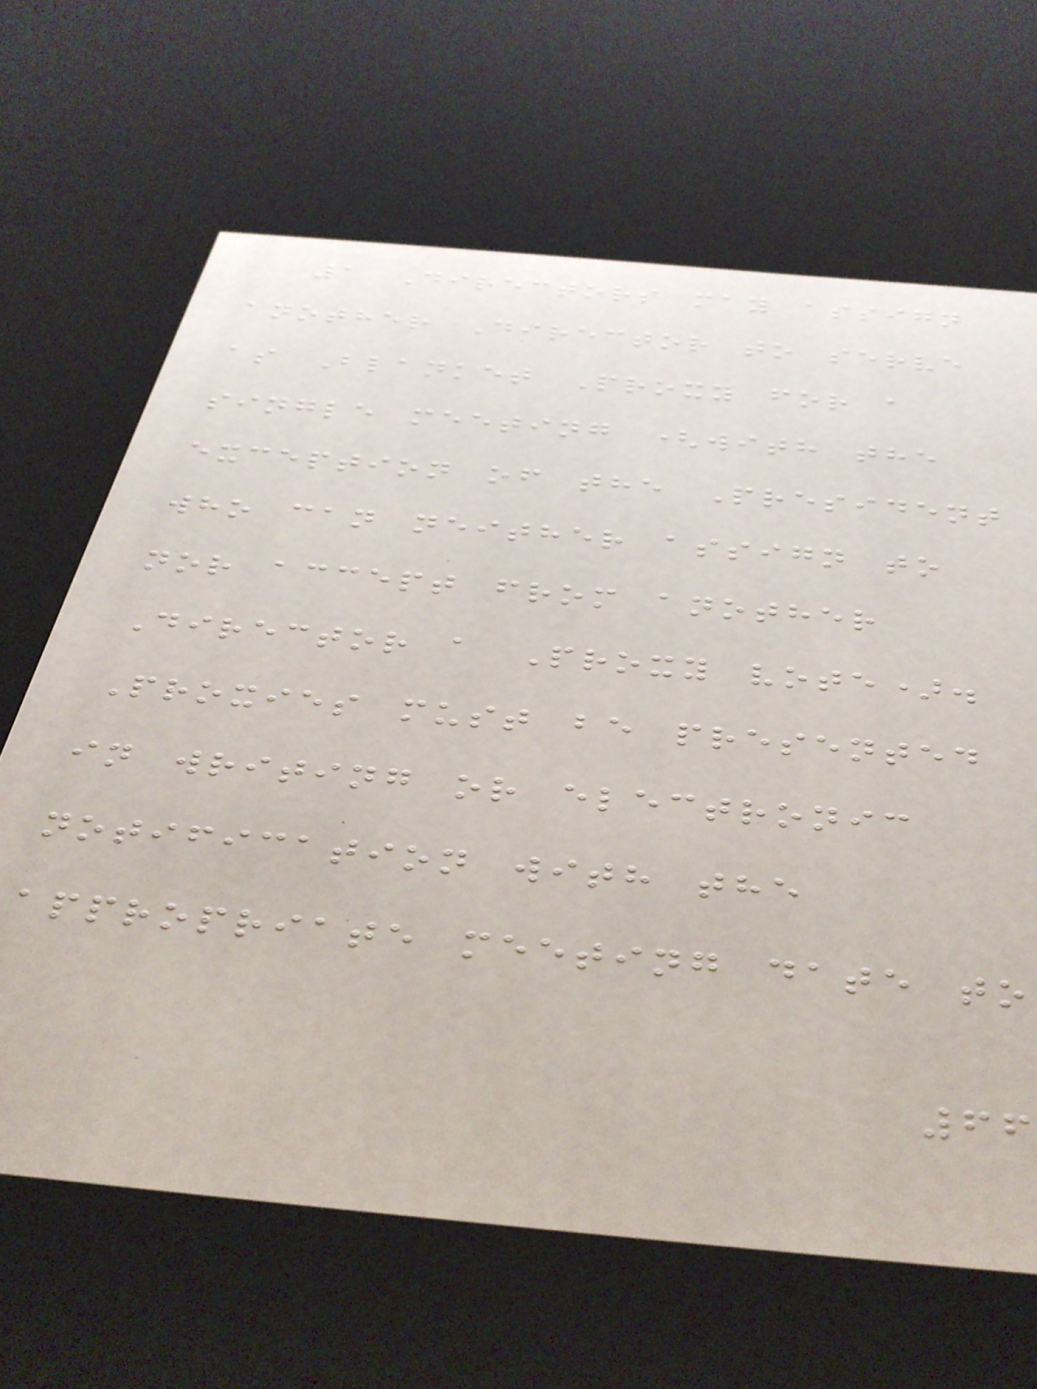1 Directors may assign
another Director to serve
as Blanket Proxy for a
single meeting (with the
exception of the President
who can neither assign to
nor accept from another
Director a Proxy vote).
Proxies must be presented
in writing or electronic
notification with the
appropriate meeting date to
66
